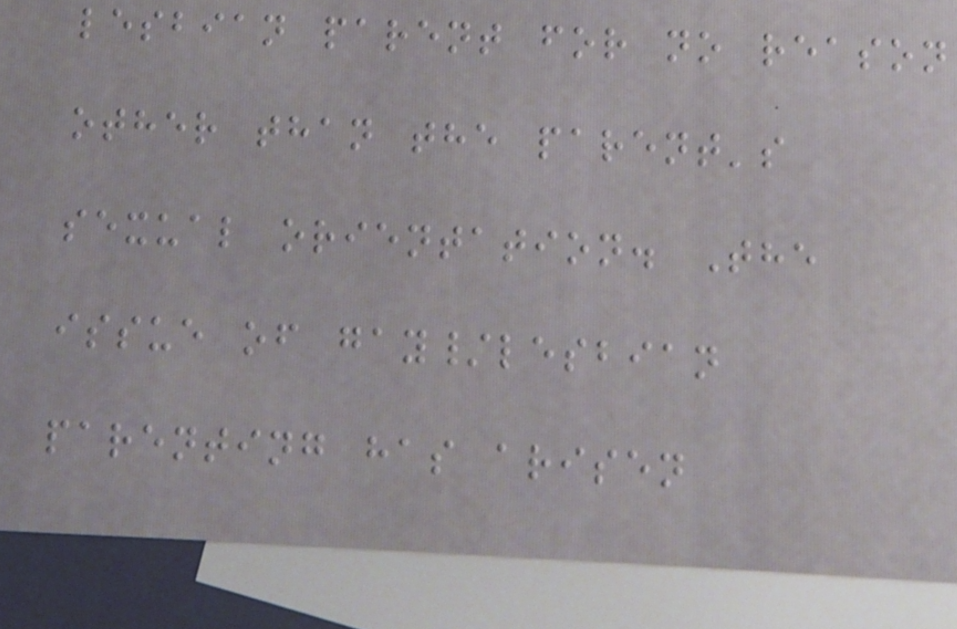lesbian parent for no reason
other than the parent's
sexual orientation. The
issue of gay/lesbian
parenting has arisen
